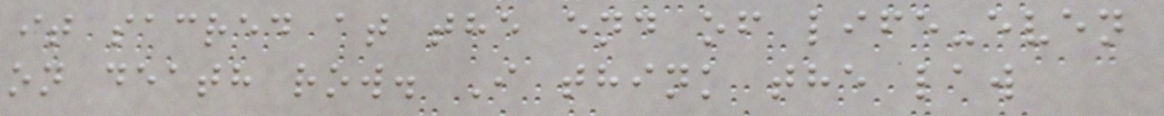it sacred at the end of life-even
on death row. I think the law
